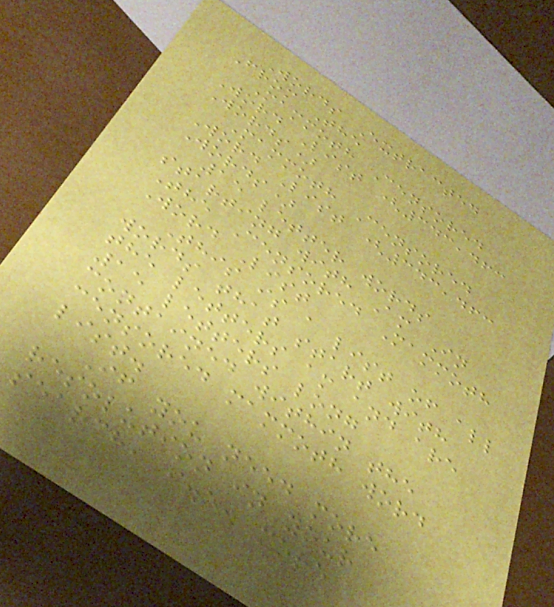Words Extracted
From The
Mammoth Censored
Word List (343,463
Words)
Mammoth Censored
Word List (343,463
Words)
15 letter words
starting with Am In
The Censored Mammoth
Word List
This is a list of all
words that start with
the letters am and are
15 letters long
contained within the
censored mammoth word
list.
If you need more
resolution in your
search, i.e. more
